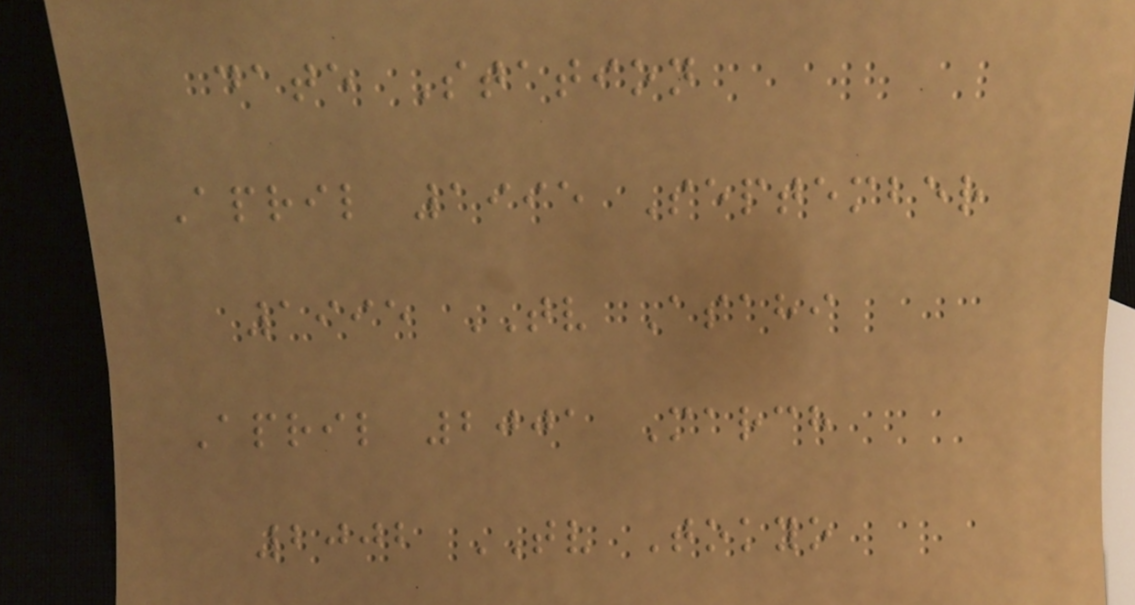date Station
April 1995 September
1995 TV Asahi
April 2001 March
2002 TV Tokyo
